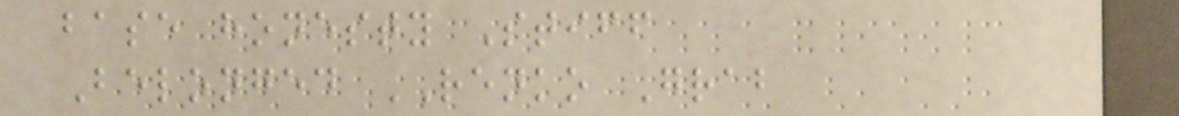base honesty Stiff
Belonged RENKO Grab
